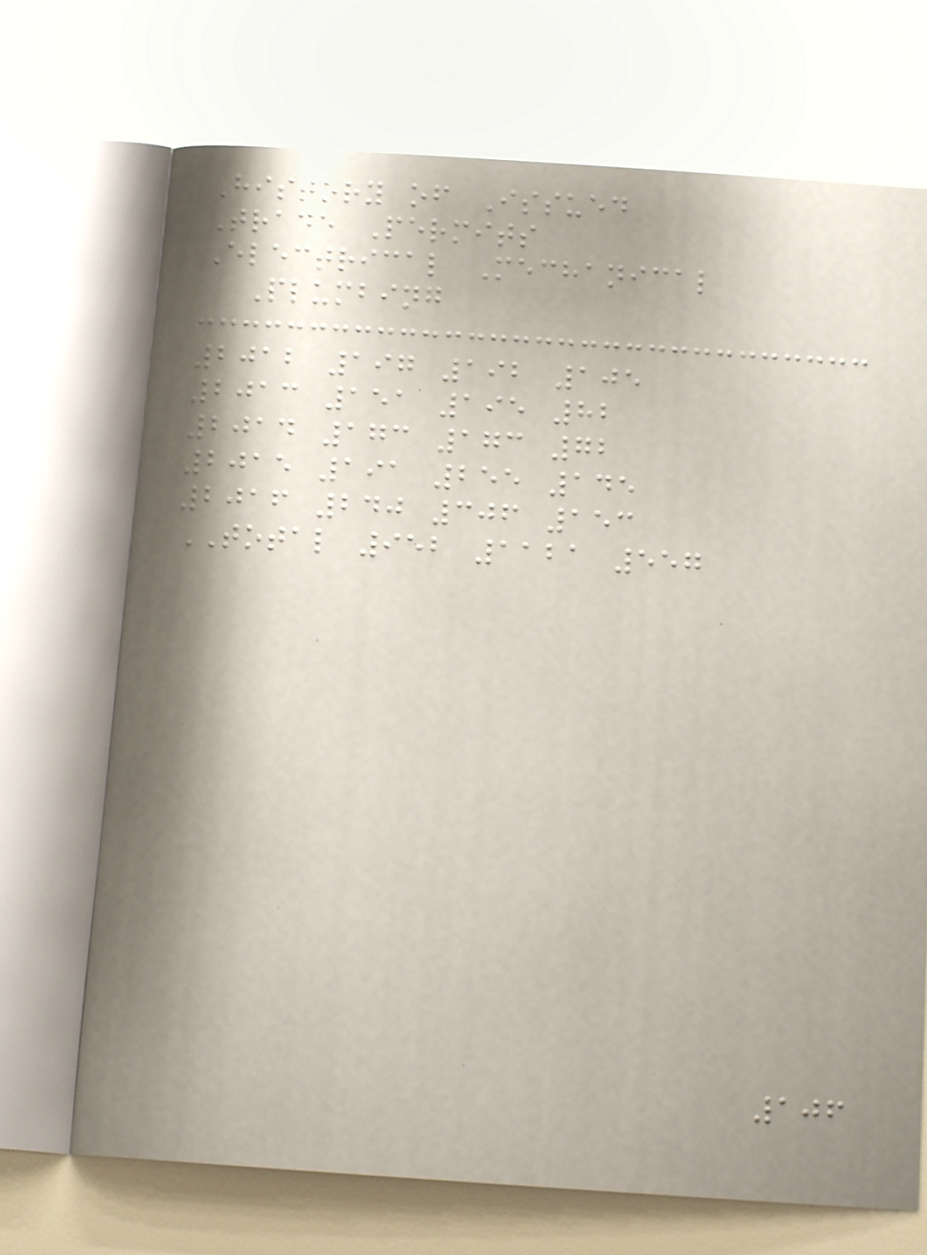History of Issued
Trade Permits
Electrical Mechanical
Plumbing
2012 197 192 105
2013 151 195 82
2014 173 173 72
2015 191 255 145
2016 240 306 153
TOTAL 952 1121 557
106
